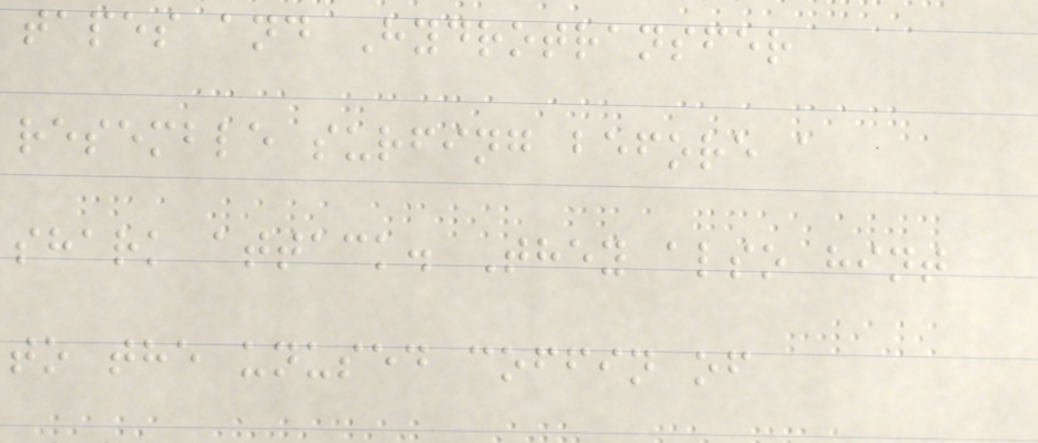tapes and Hydrotransfer
resemble surfing before a
shark attack. They also hint
to the unused coffin of
